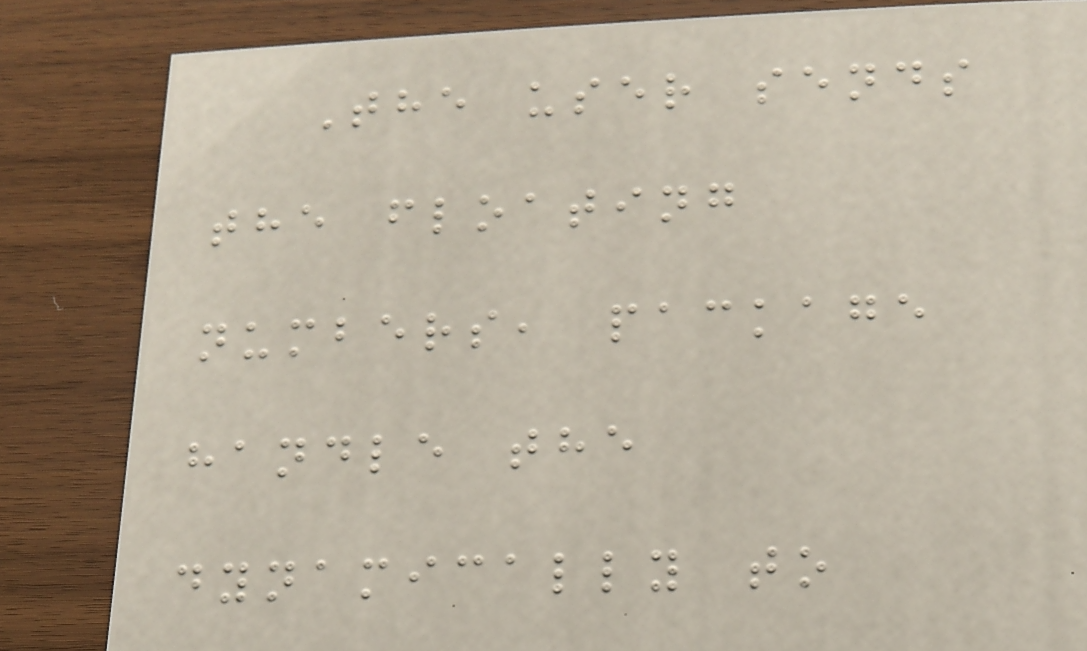The user sends
the floating
numbers, package
handle the
dynamically to
